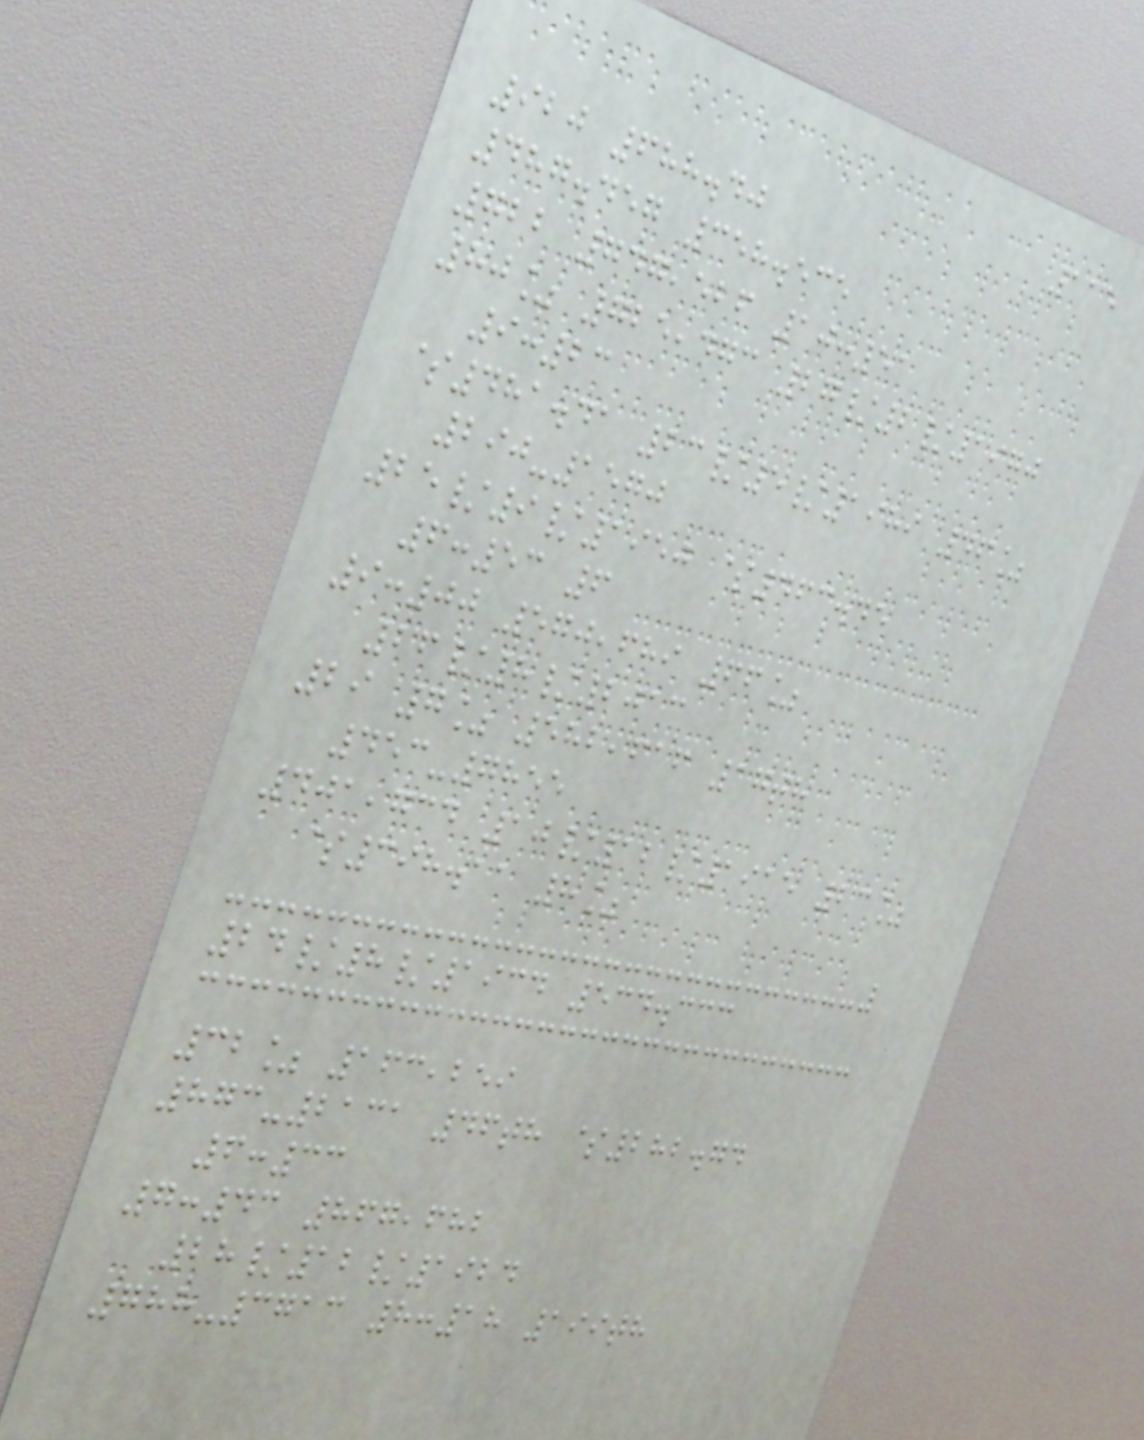115
920 688.40
487.457 358.535
722 747,526 10:51
80% 725,473 27/2/1970
9:23
$481.41 23/5/1989 46%
290-1570
25/9/1950 $463.45
6:53 6
9:00 570,689 66%
26/8/2013
29 7% 582,616 17th
453-7855
401,734 10/12/1915 23%
$398.11 8%
24/8/1934 534.333
32% 163,259
873-2131 46th $282.74
6:33
7:43 867,682
28/12/1924
788-3713 8:18 199th
